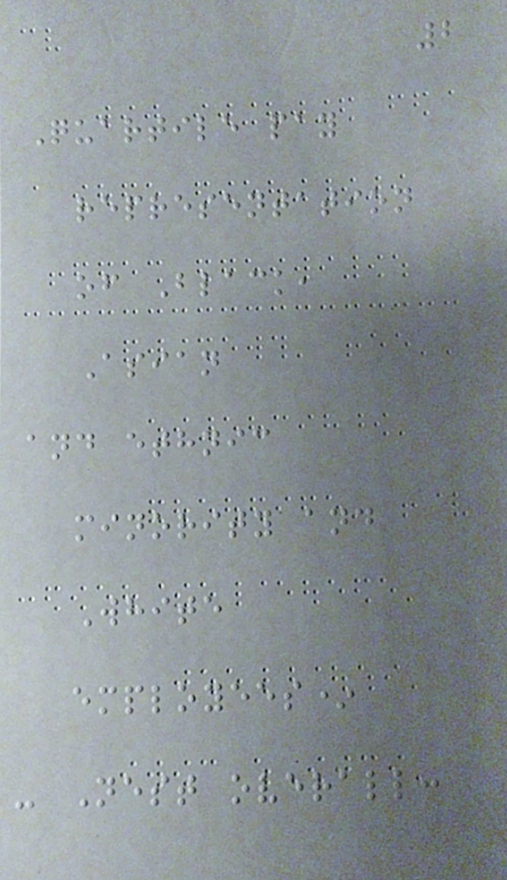2
Quartile pay
representation
of Black,
Asian
and ethnic
minority and
White
employees*
- Nest overall:
